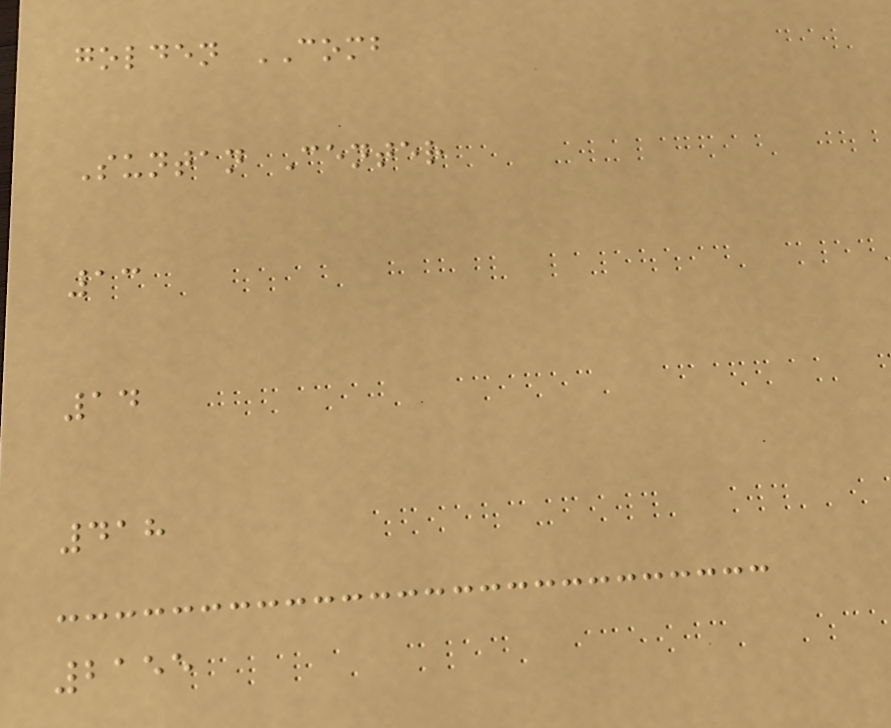golden COMB
Suntan Center
13
14
418
2155
